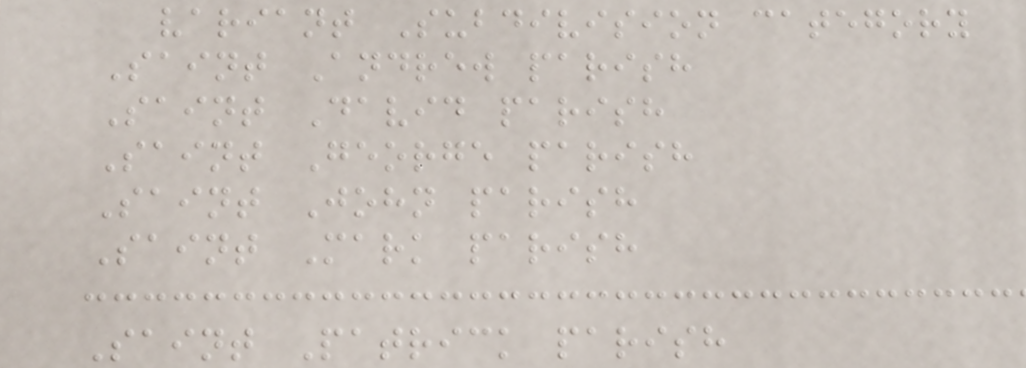variant Subdivision category
Saint Andrew parish
Saint David parish
Saint George parish
Saint John parish
Saint Mark parish
Saint Patrick parish
